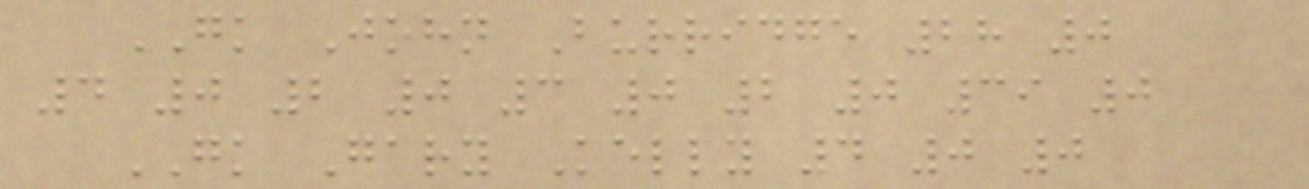GK John Burridge 28 0
4 0 2 0 3 0 2 0 39 0
GK Gary Kelly 4 0 0
